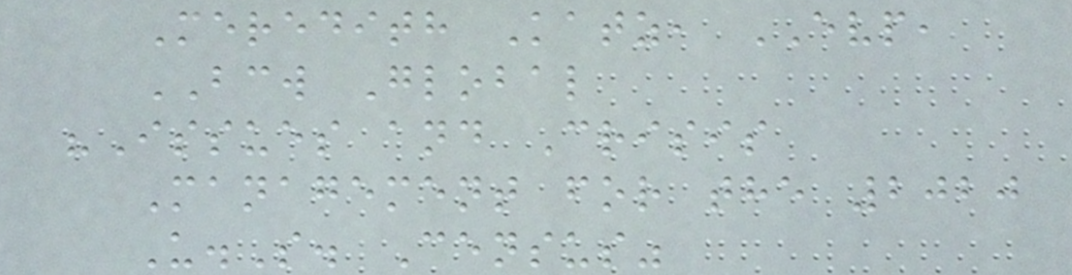Meredith Katz, EVP,
BCW Global
"Issues and Crisis
Management for the 2020
U.S. Census"
